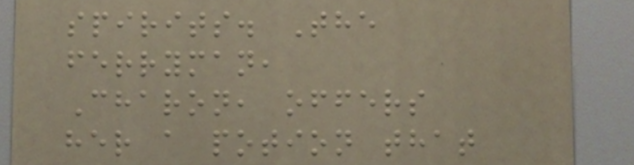spirits. The
ferryman,
Charon, offers
her a potion that
